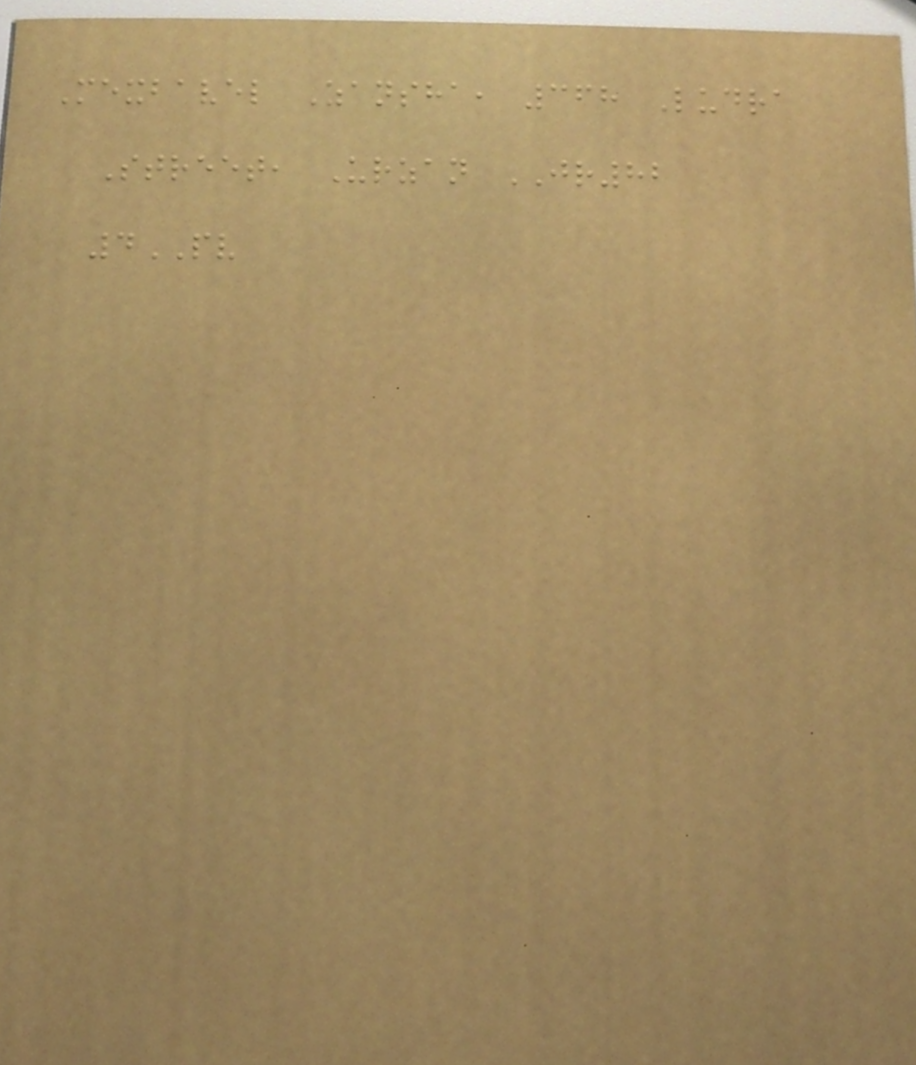Mexbavel Zansha, 368 Ludra
Street, Urzan JR82
4PV
